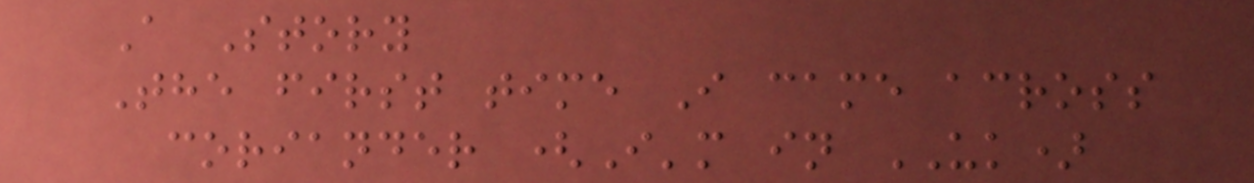A Story
The first time I came across
coriander (I'm in UK)
